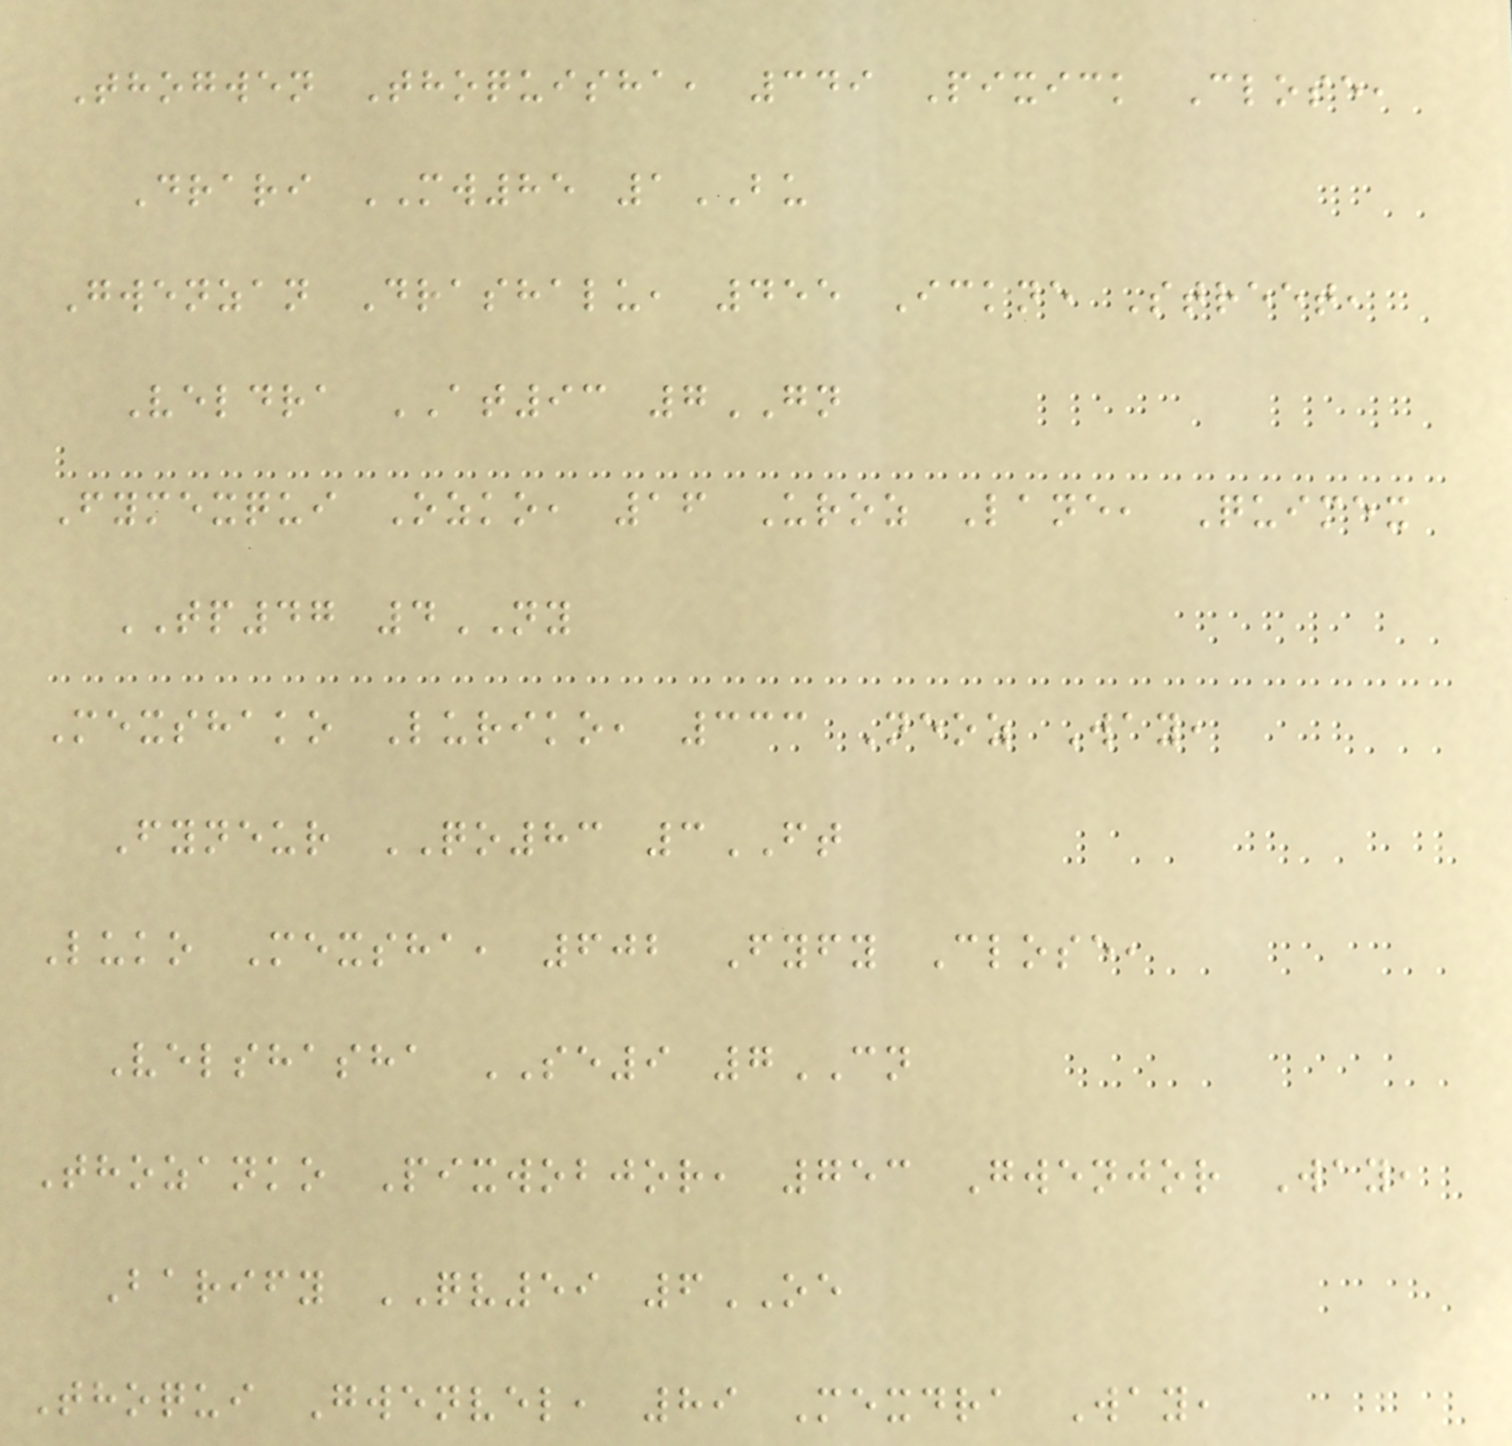Thogwen Thoquisha, 349 Pixick Close,
Drari MW85 1BU
Gwenzan Drashalu, 455 Ickne Street,
Veldra AT93 7GN
Fymexqui Ozko, 16 Uroz Lane, Quimex
TP47 4NY
Mexshako Luriko, 333 Neoz Way,
Fyneur QO83 3FT
Luko Mexsha, 602 Fyfy Close,
Velshasha SE9 7CN
Thozanko Pixwobjor, 753 Gwenjor Way,
Barify QV59 6OE
Thoqui Gwenvel, 89 Mexdra Way,
